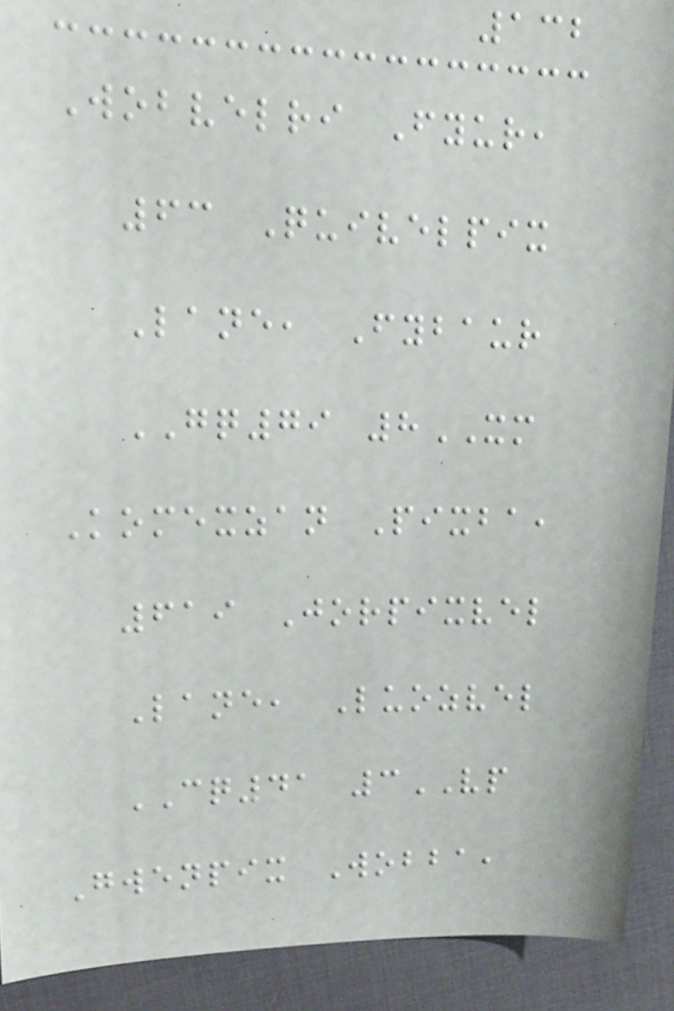132
Wobvelri Fyur,
63 Quivelpix
Lane, Fybaur
GQ79 8XM
Komexzan Pixba,
619 Jorpixvel
Lane, Luozvel
CQ41 3VP
Gwenpix Wobba,
